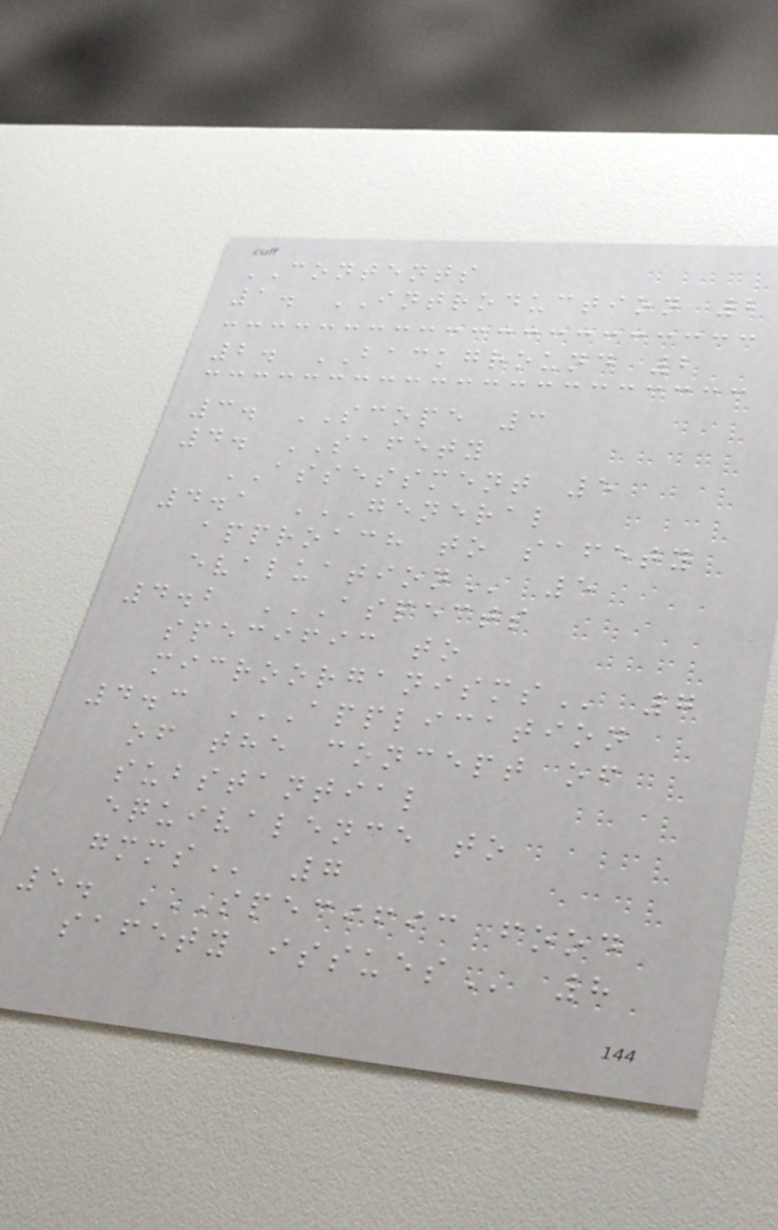CONTENTS
1. INTRODUCTION 2
2. BACKGROUND 2
3. SCOPE 3
4. SAFETY
ASSESSMENT 5
4.1 GENERAL
APPROACH TO SAFETY
EVALUATION 5
4.2 ASPECTS
SPECIFIC TO
MICROORGANISMS 7
4.3 APPLICATION
OF THE CONCEPT OF
SUBSTANTIAL
EQUIVALENCE TO
GMMS 7
5. SPECIFIC FOOD
SAFETY ISSUES 8
